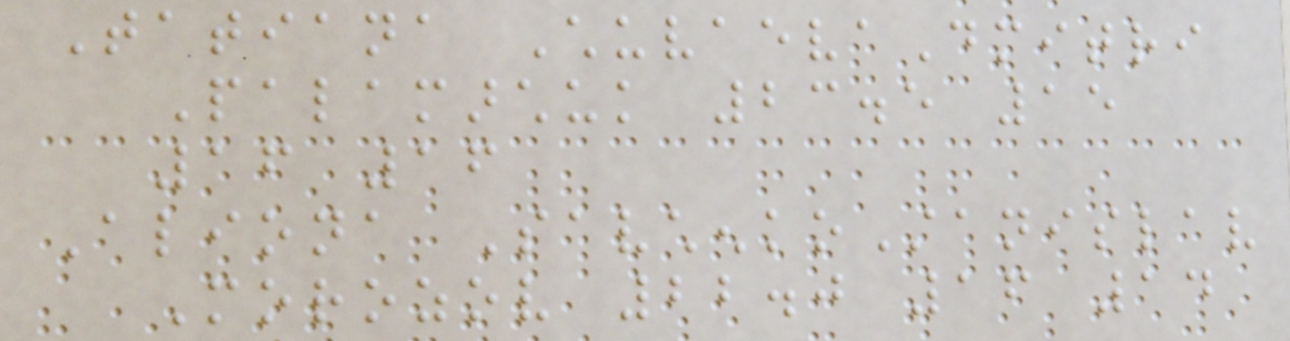Tatiana ChuvaevaDmitri
Palamarchuk 23.5 15
16 16
Aliona SavchenkoStanislav
Morozov 22.0 16 14
